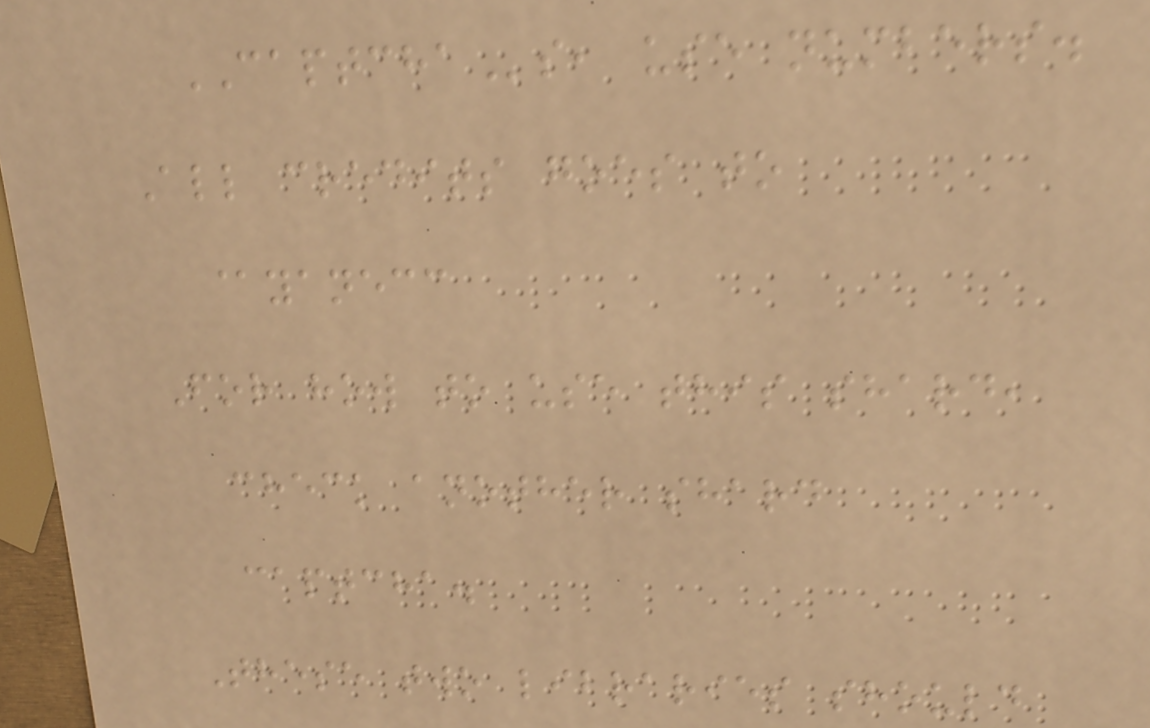CAPTCHAs, use numbers.
All credits goes to
@yanecc
For how to use this shard,
check another shard
captcha.
These two libraries should
